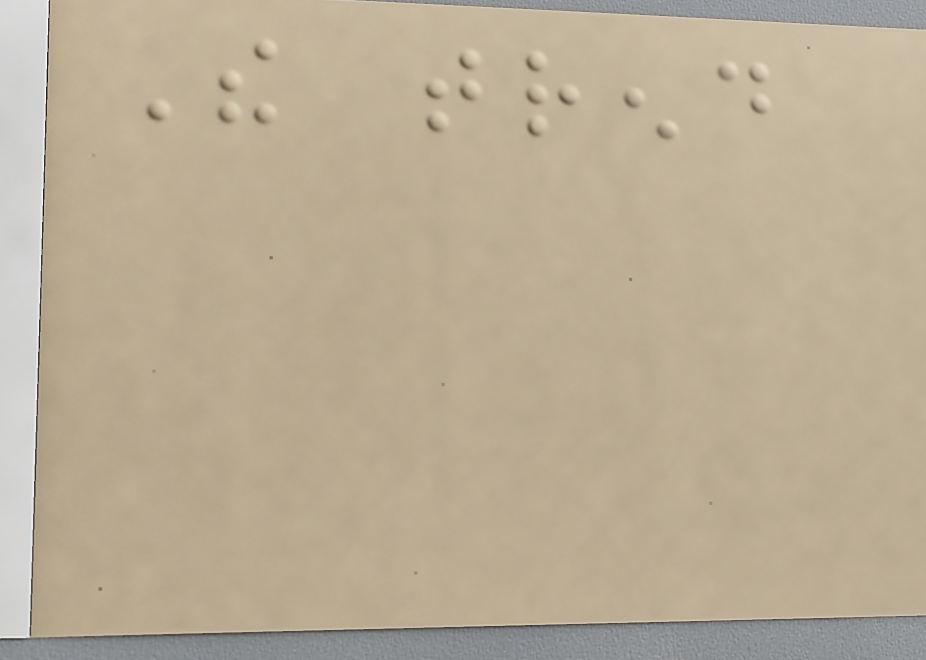The trend
